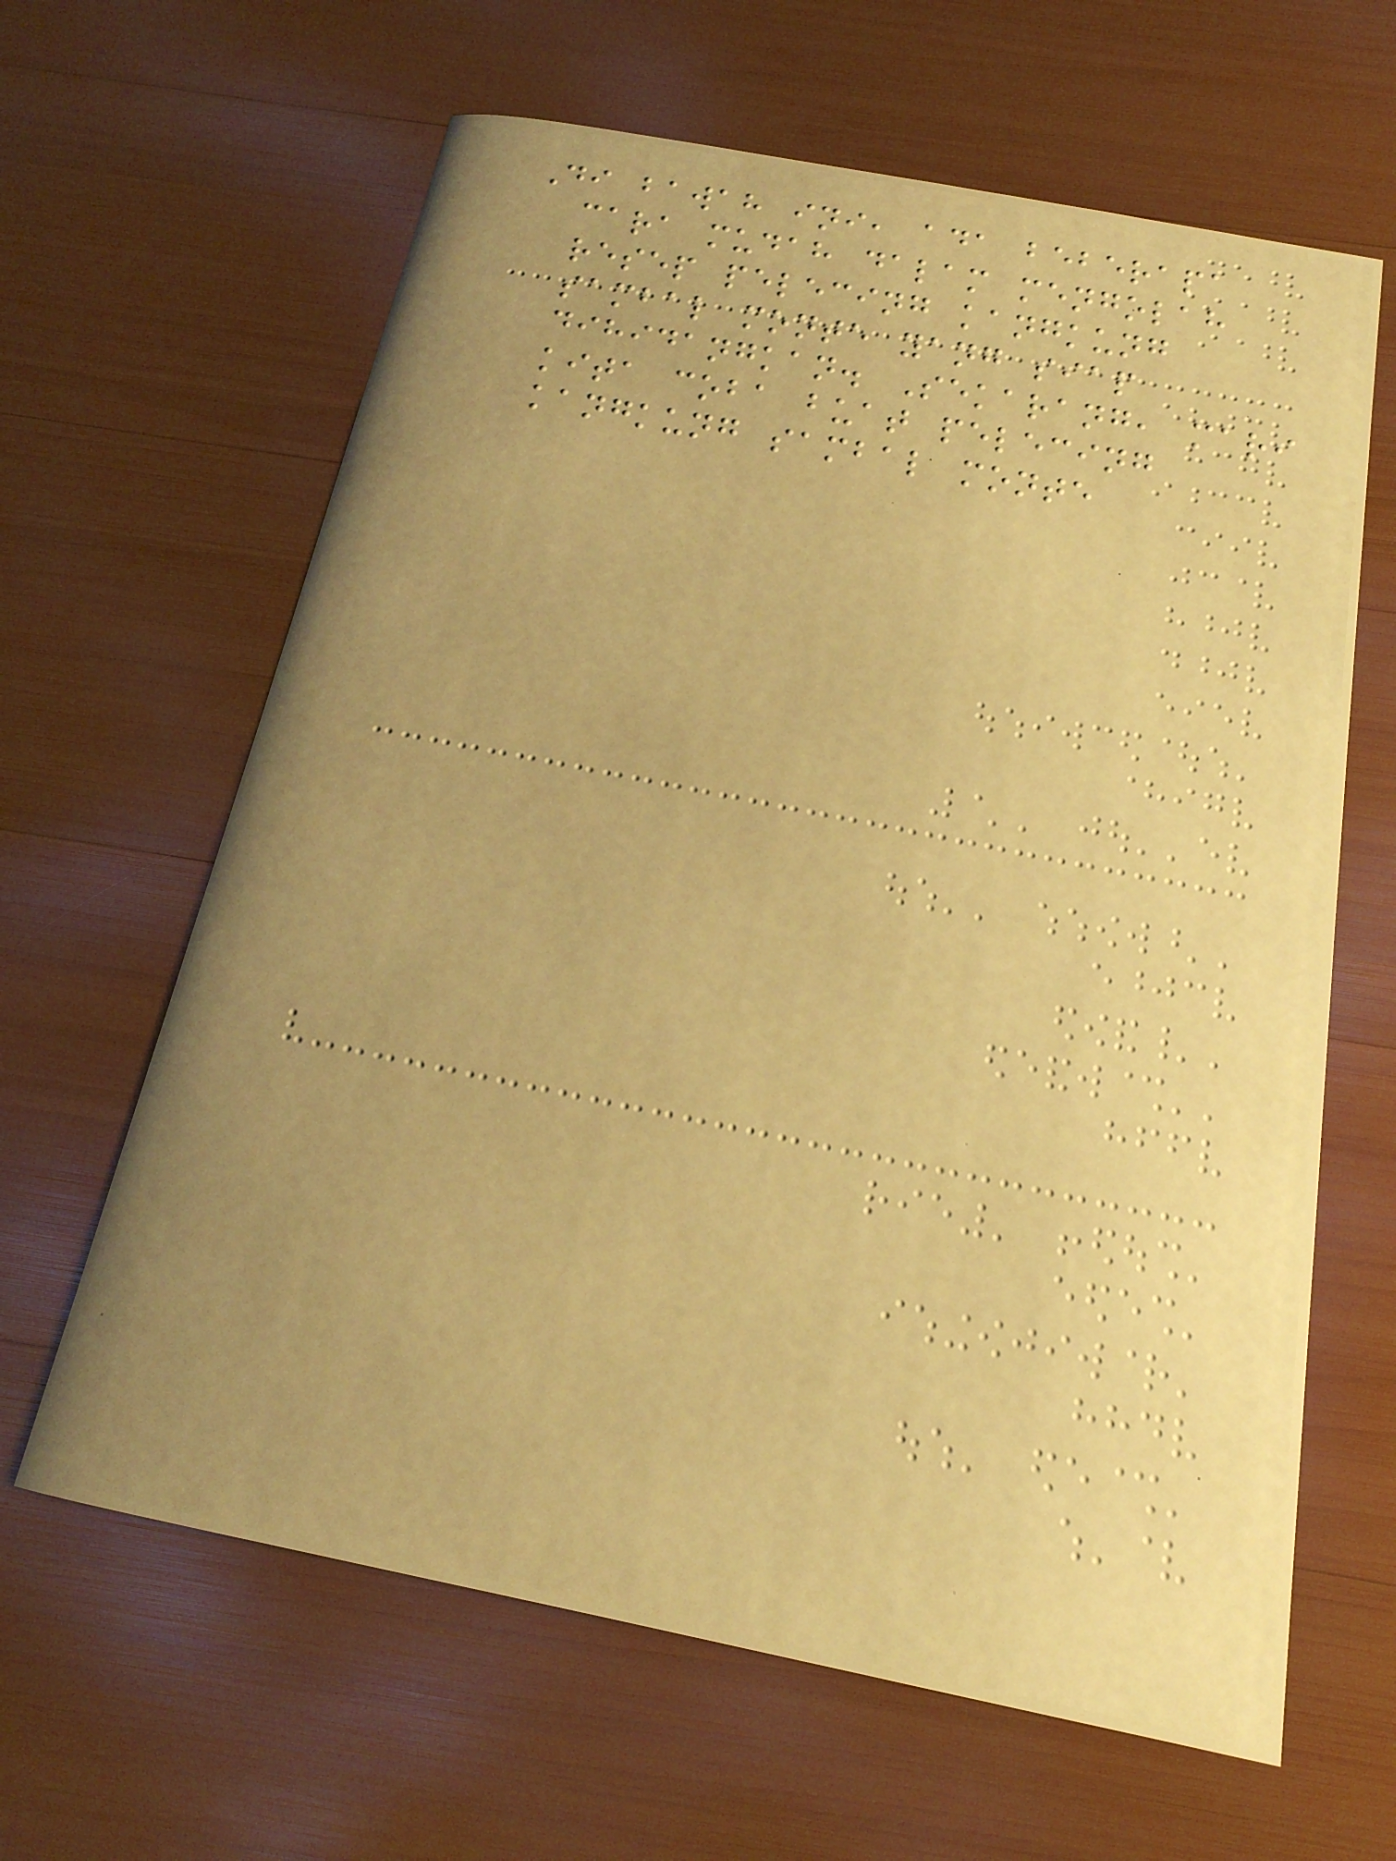Di bawah ini, ada beberapa
cara mudah dalam mengolah
resep pelecing kangkung
sambal monte yang siap
dihidangkan. Sekarang, mari
kita coba buat pelecing
kangkung sambal monte
